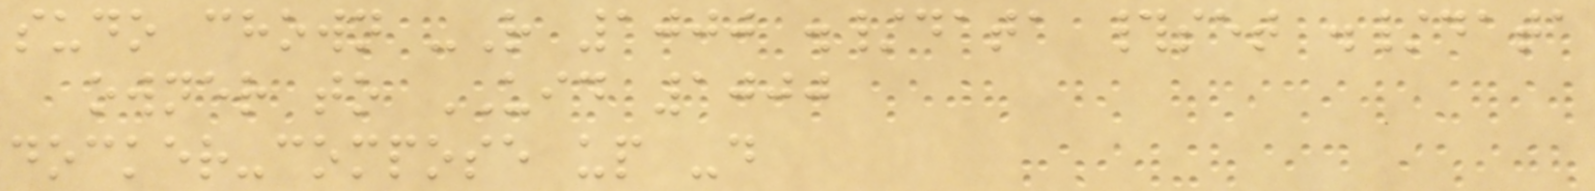sudo chown -R 1000 ./data #set ./data
owner to UID 1000
docker-compose up -d
